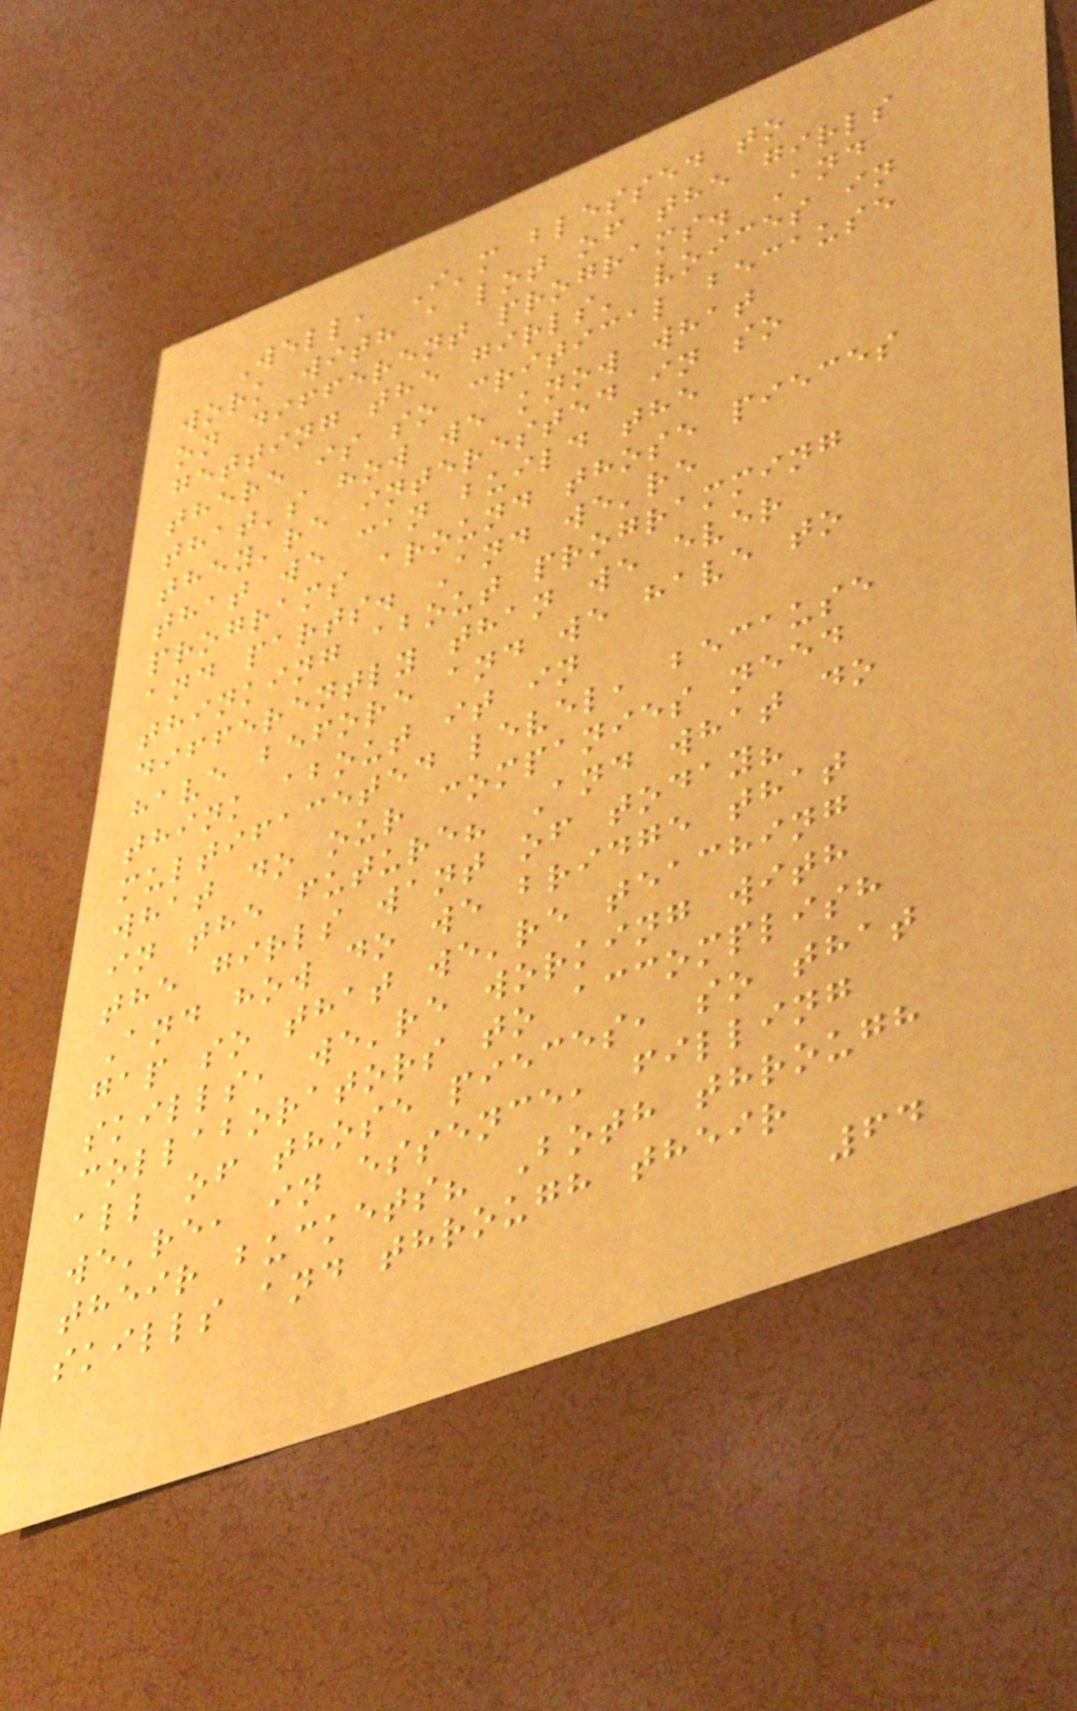Well, I'm blessed to
work with a lot of the girls
on different programs. And
getting the girls' voices in
there is so critical because
that's how we know what
they're interested in so
that we can build the
programs around those pieces
and parts. And we're
thinking about programming
differently than we ever
have before and we have to
think about it in
multifaceted level, because
what do our companies need
in the future? And what do
the girls want of today?
And how do we bridge that
gap so that we're teaching
skills, we're working with
collaborators to accomplish
all of those pieces, so that
we're, in essence, filling
their buckets? Both through
skills and through their
64
